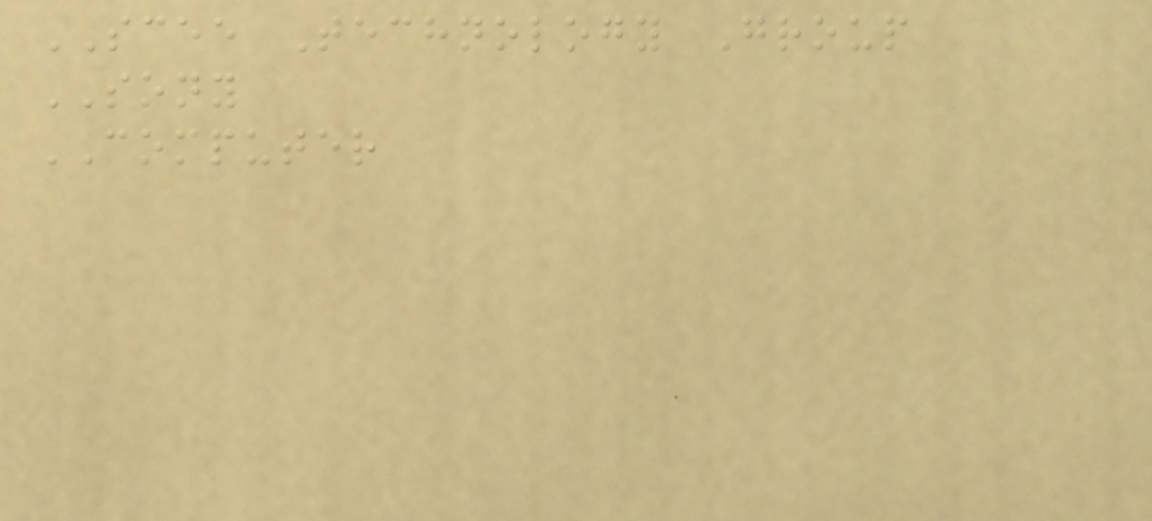SCEE Technology Group
SONY
COMPUTER
